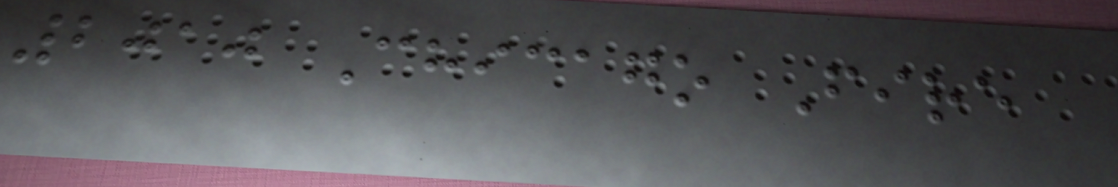2010 Chicago Fire
